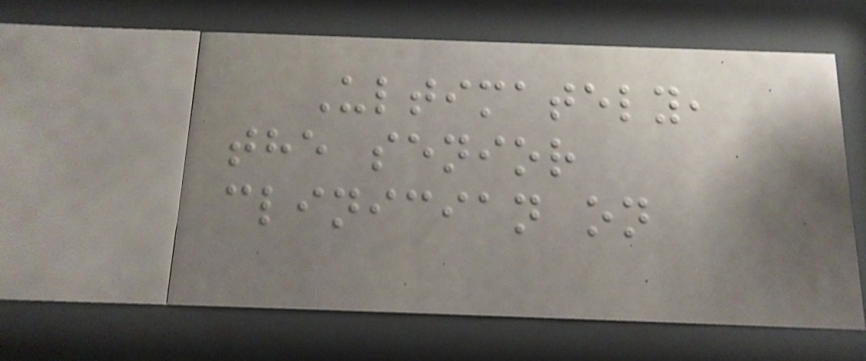Ultimately,
the senior
clinician on
